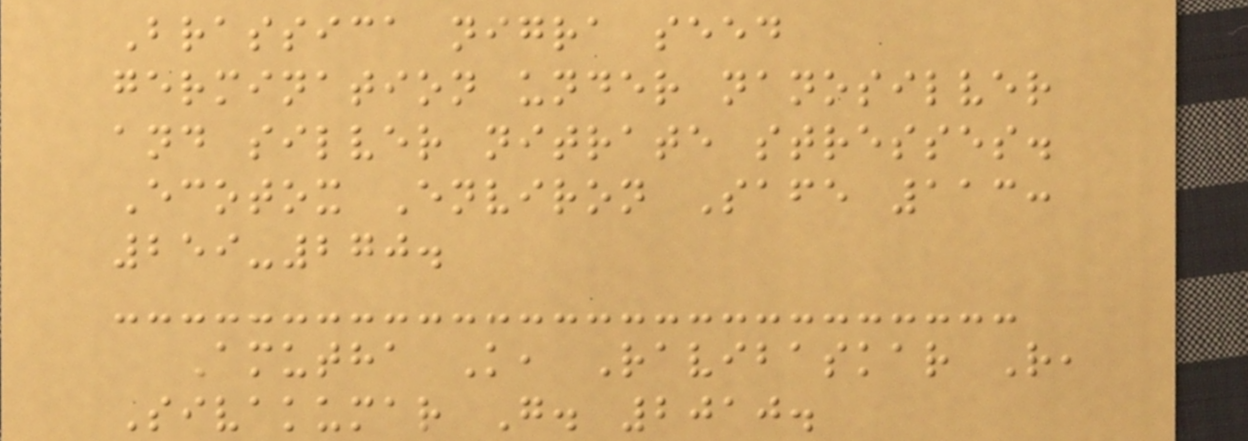Brassica nigra seed
germination under nanosilver
and silver nitrate stresses.
Ecotox Environ Safe 113:
259-270.
Amutha K, Ravibaskar R,
Sivakumar G. 2010.
